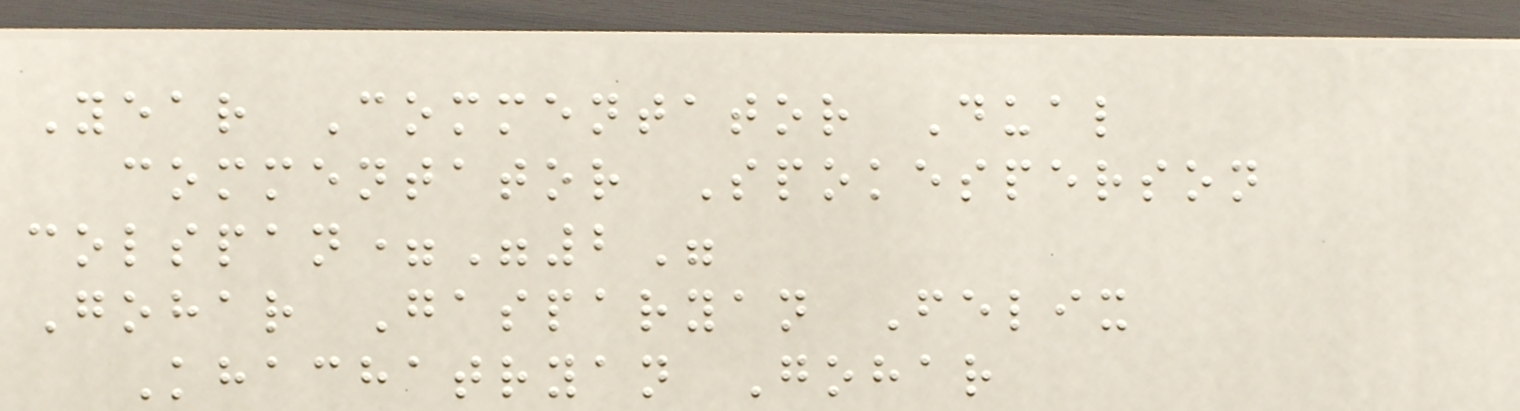Year Commentator Dual
commentator Spokesperson
colspan="2"
Gohar Gasparyan Felix
Khachatryan Gohar
